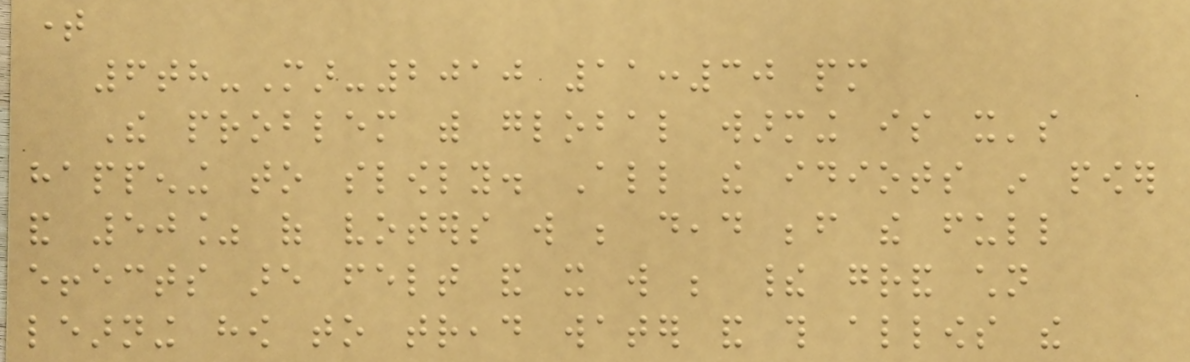time
6th-Mar-2010 11:30 pm
The problem with global warming is it's
happening to slowly. All the idiots in power
and 50% of voters will be dead before the full
effects are felt and it will be their grand children
learning how to tread water and this allows the
